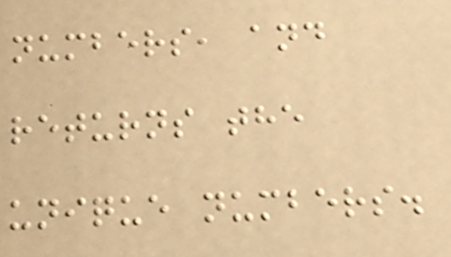numbers, and
returns the
unique numbers.
